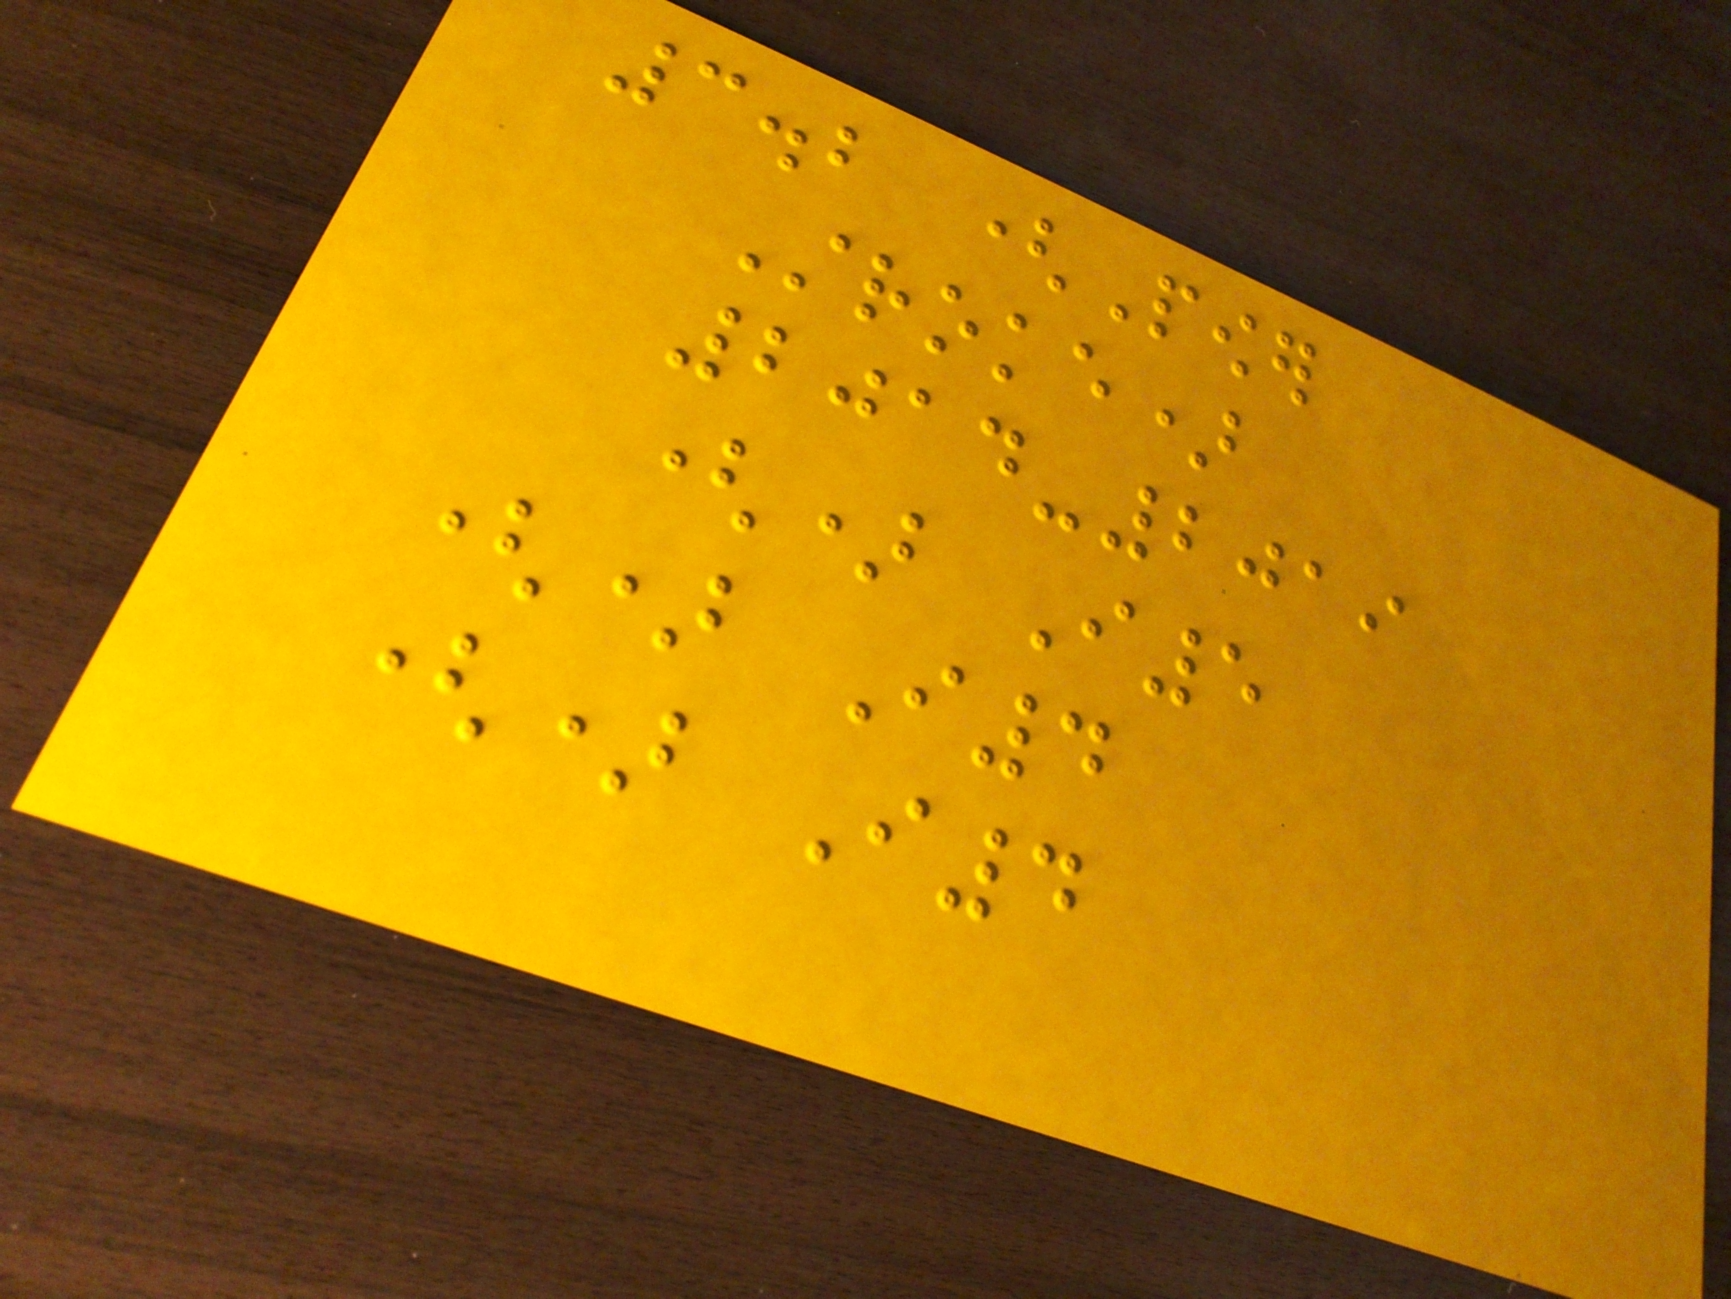3.2 (Power
Stroke)
2014-2019
() I5
() I4
() I4
